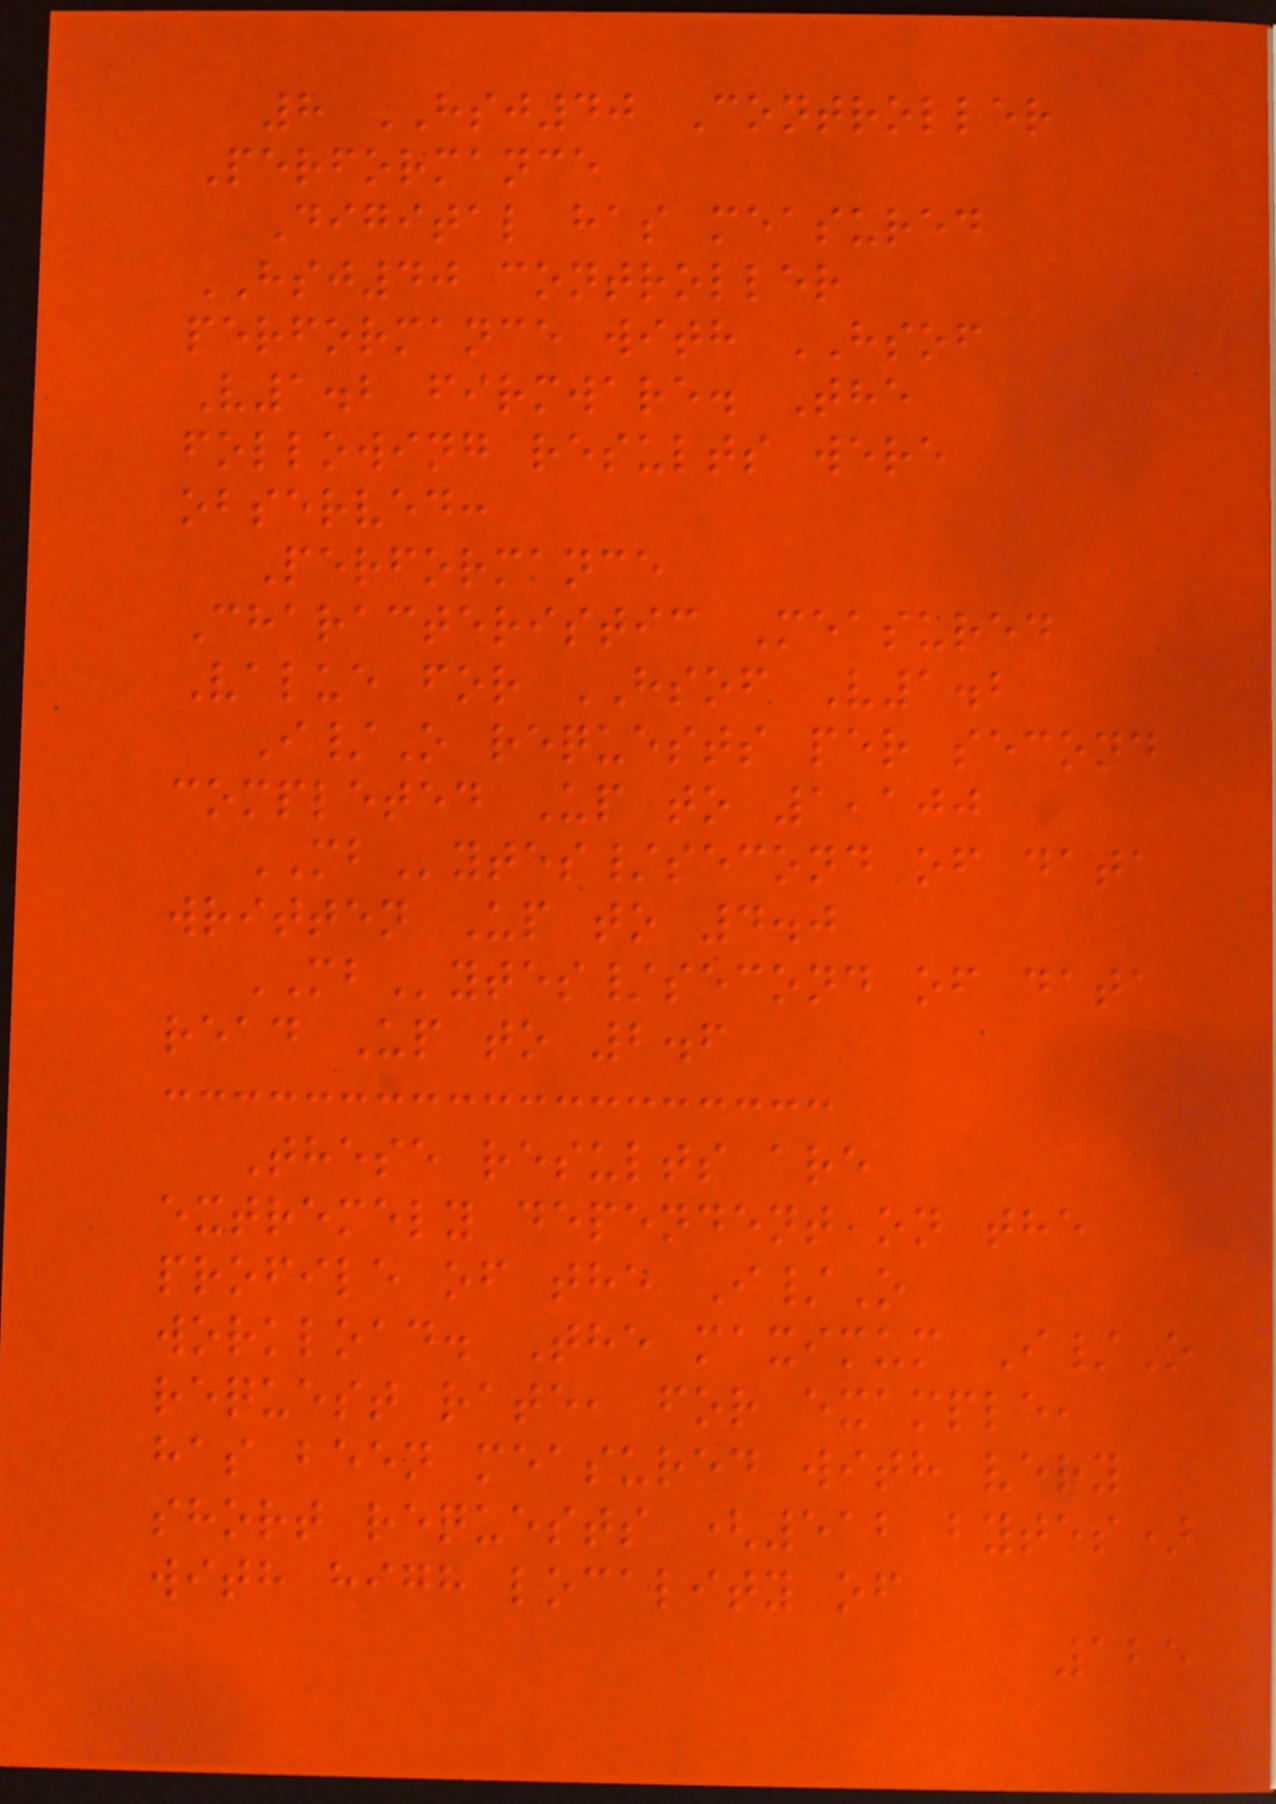8 HSJ40 Controller
Performance
Digital has measured
HSJ40 controller
performance with HSOF
V1.2 firmware. The
following results were
observed:
Performance
Characteristic Measured
Value for HSOF V1.2
I/O requests per second
completed Up to 1,100
MBytes/second of data
written Up to 4.0
MBytes/second of data
read Up to 2.6
These results are
extremely dependent on the
profile of the I/O
workload. The maximum I/O
request rate, for example,
has been measured with very
short requests (512 bytes)
with high locality of
125
